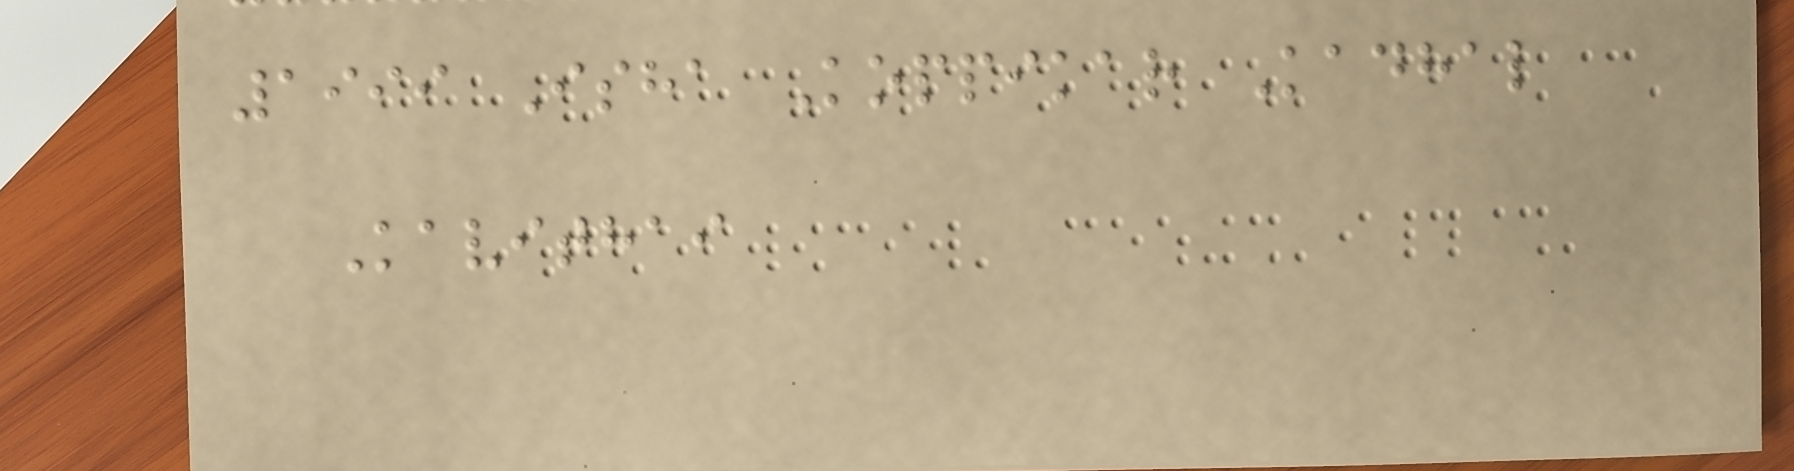1999 Isha Koppikar Kadhal
Kavithai
